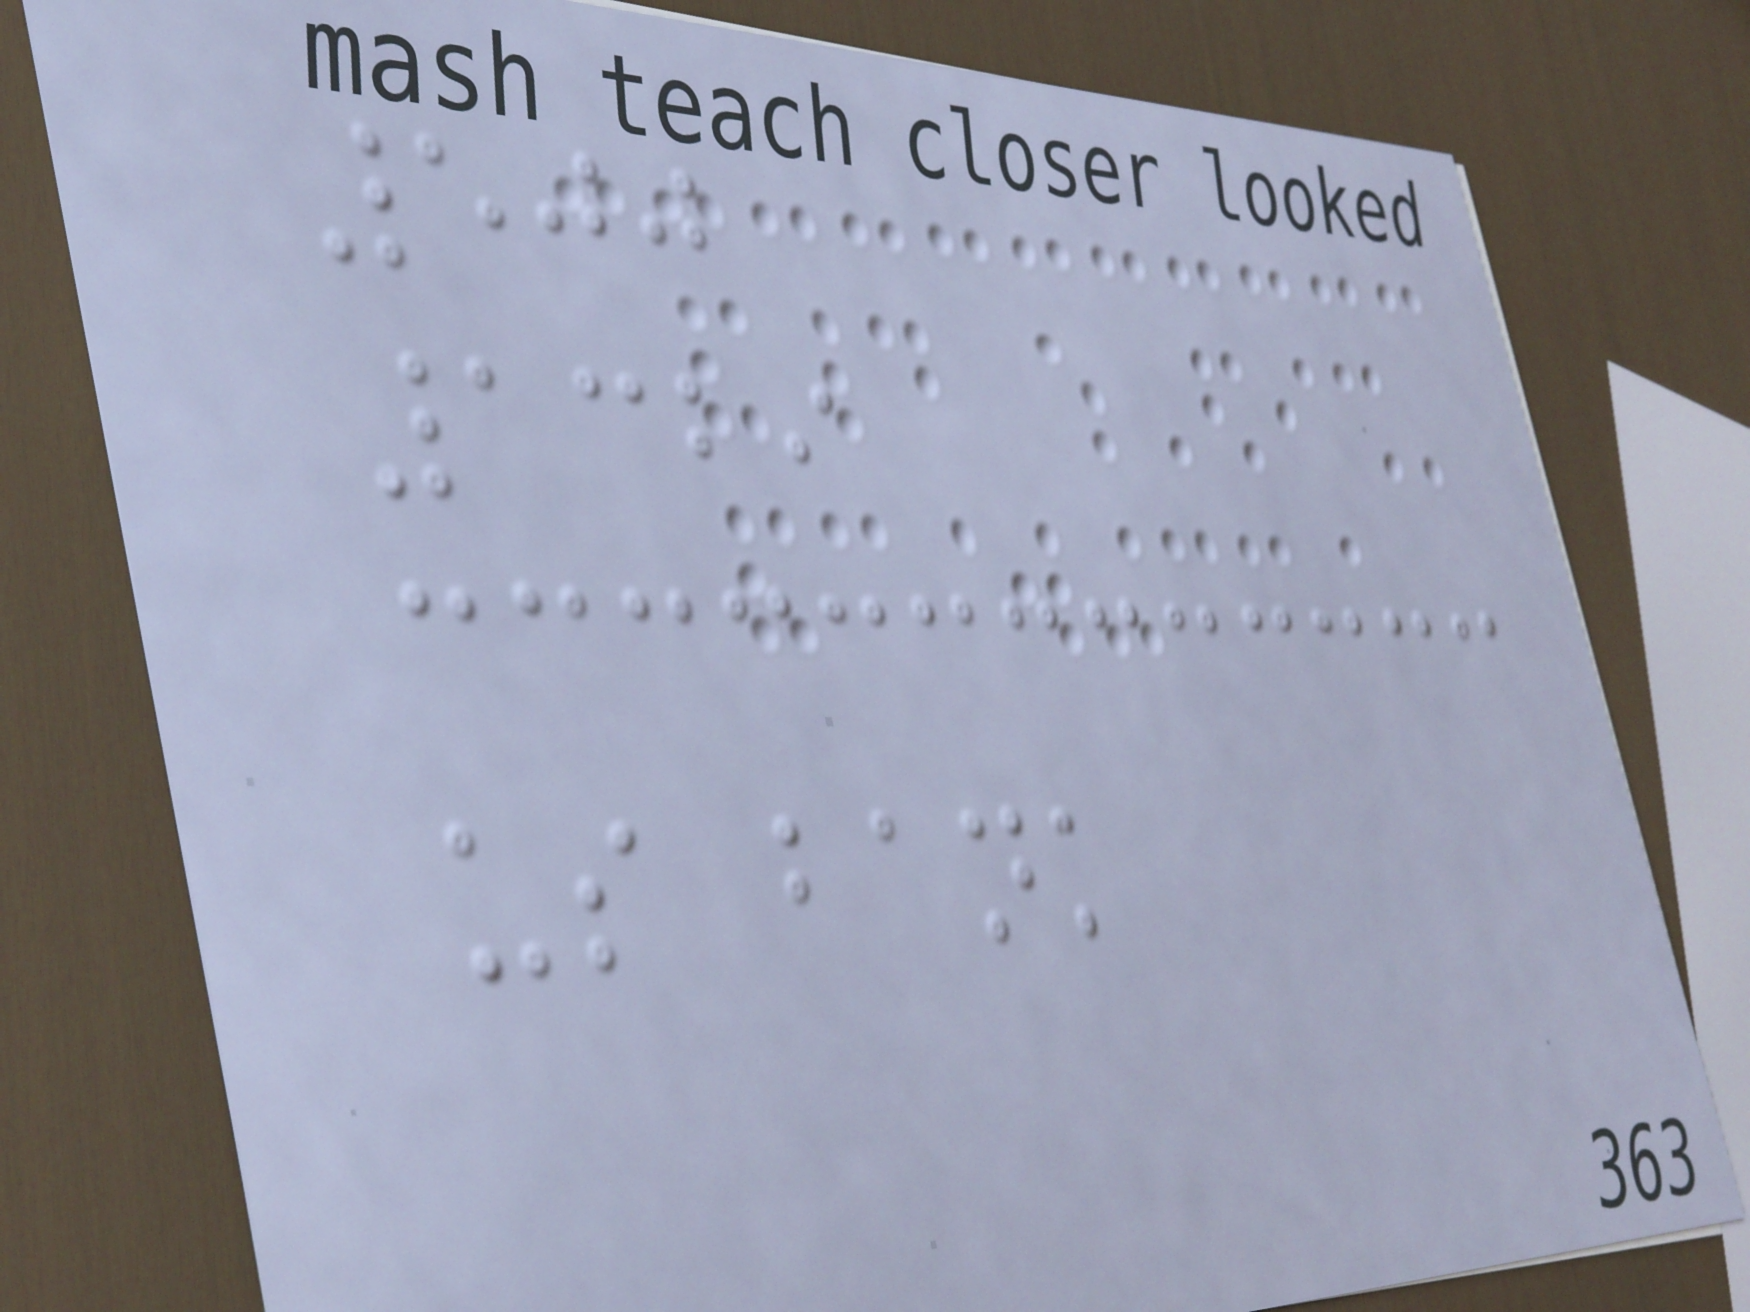500
1329
us bank
